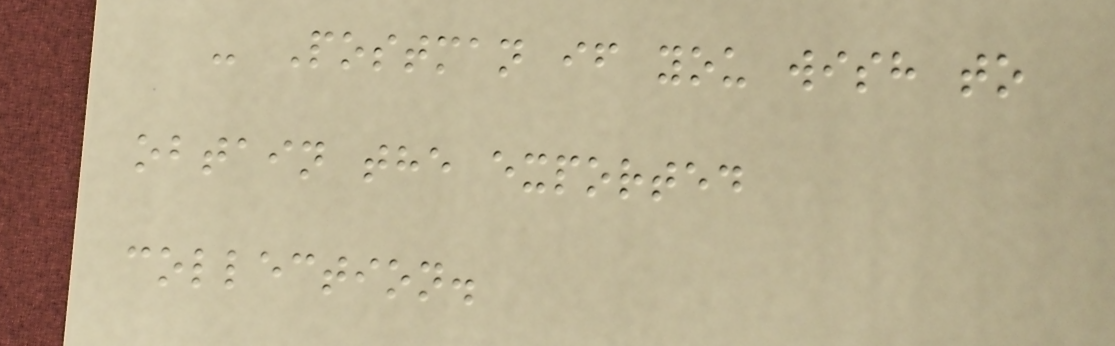- Postman if you wish to
obtain the exported
collection.
